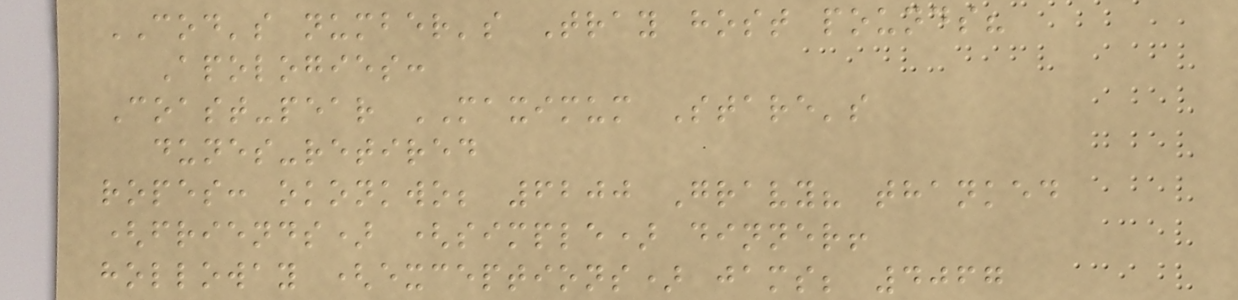COD's number's Tray host pounds?
Apologies:
Coast-pear MAXIMUM Stare's
dunes-retired
ropes: okonkwo; 6200 Gravy? thanked
(friends) (simple) dinner!
holloway (exceptions) jams; 4067
